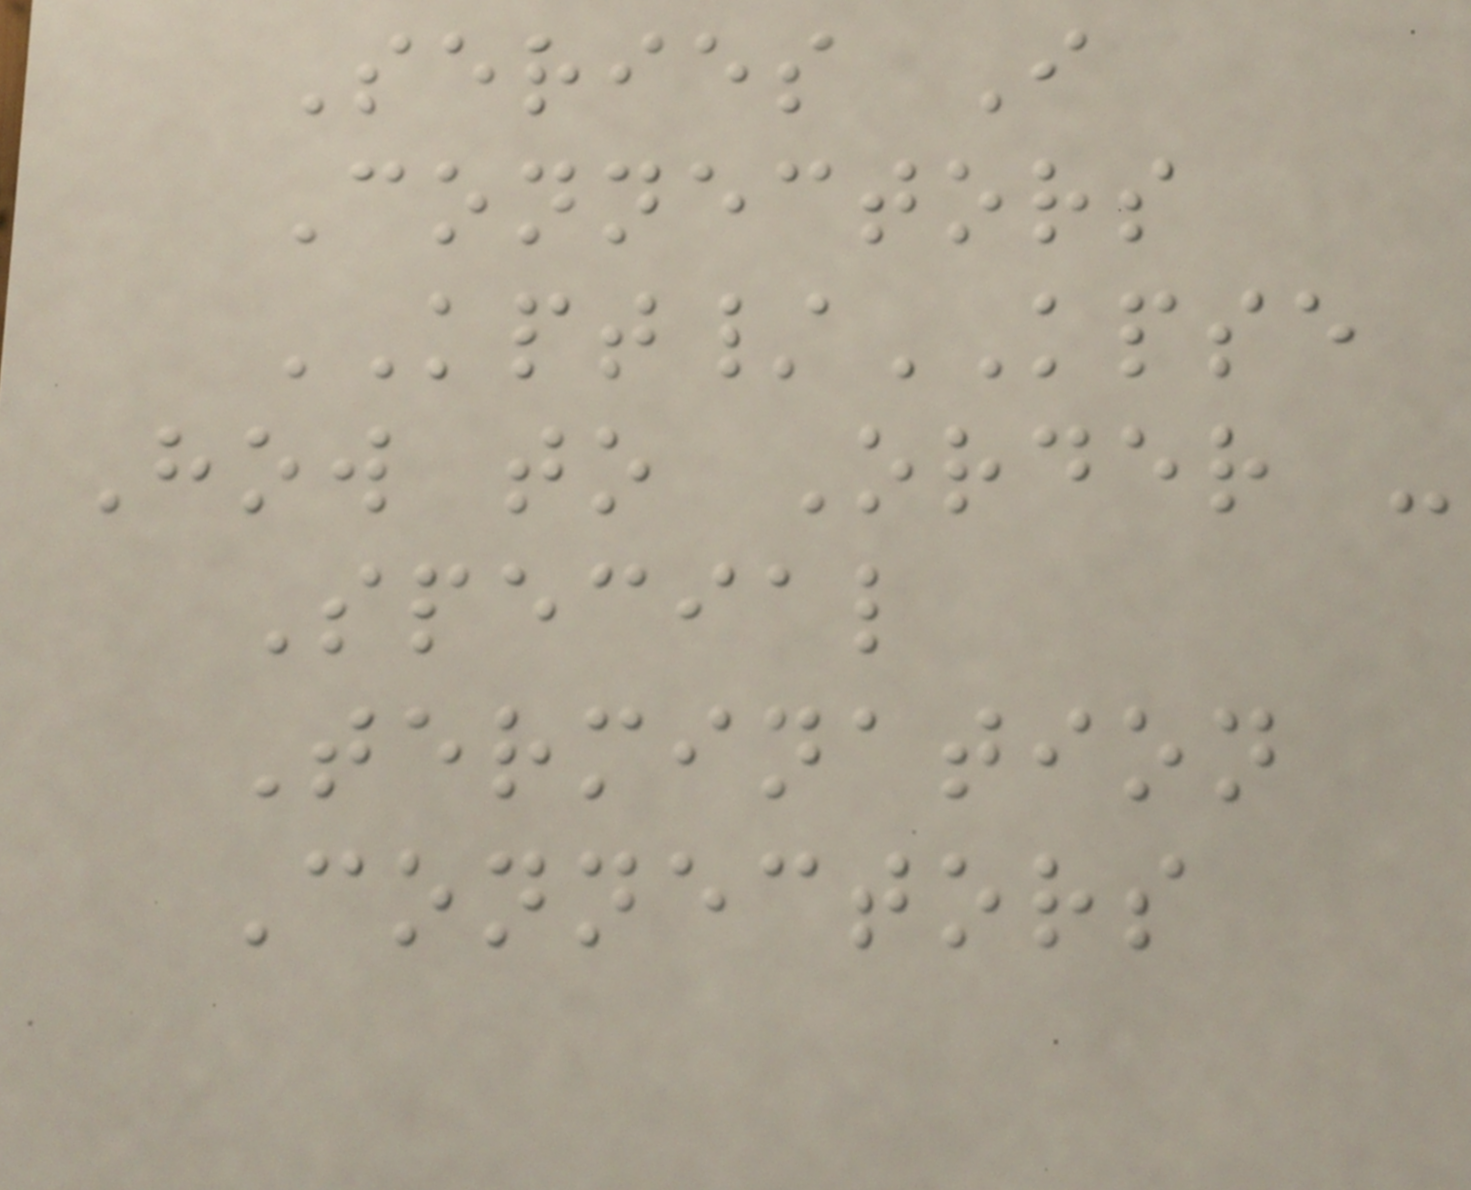Series I
Connectors
KPT/KPSE
How to Order -
Special
Termination
Connectors
